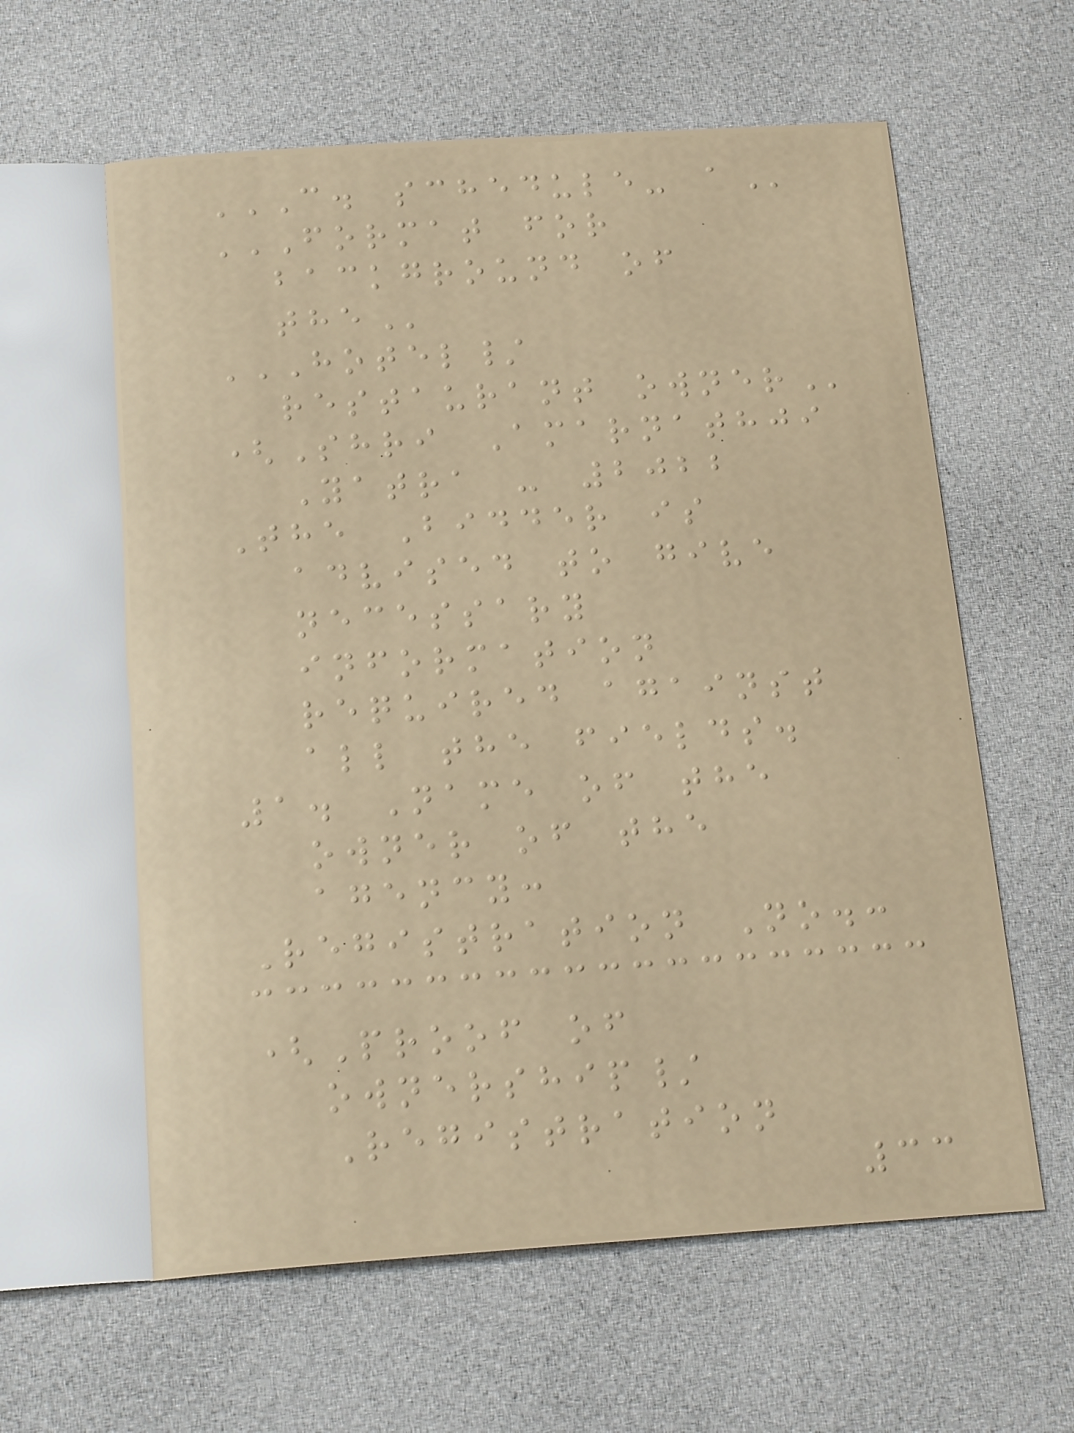C. SCHEDULE- A
FORMAT FOR
BACKGROUND OF
THE
HOTEL/
RESTAURANT OWNER
(Shri Amarnathji
Yatra - 2022
The Bidder is
advised to give
necessary
information
required against
all the fields.
1. Name of the
owner of the
agency:
Registration No.:
(Proof of
ownership/
Registration
33
